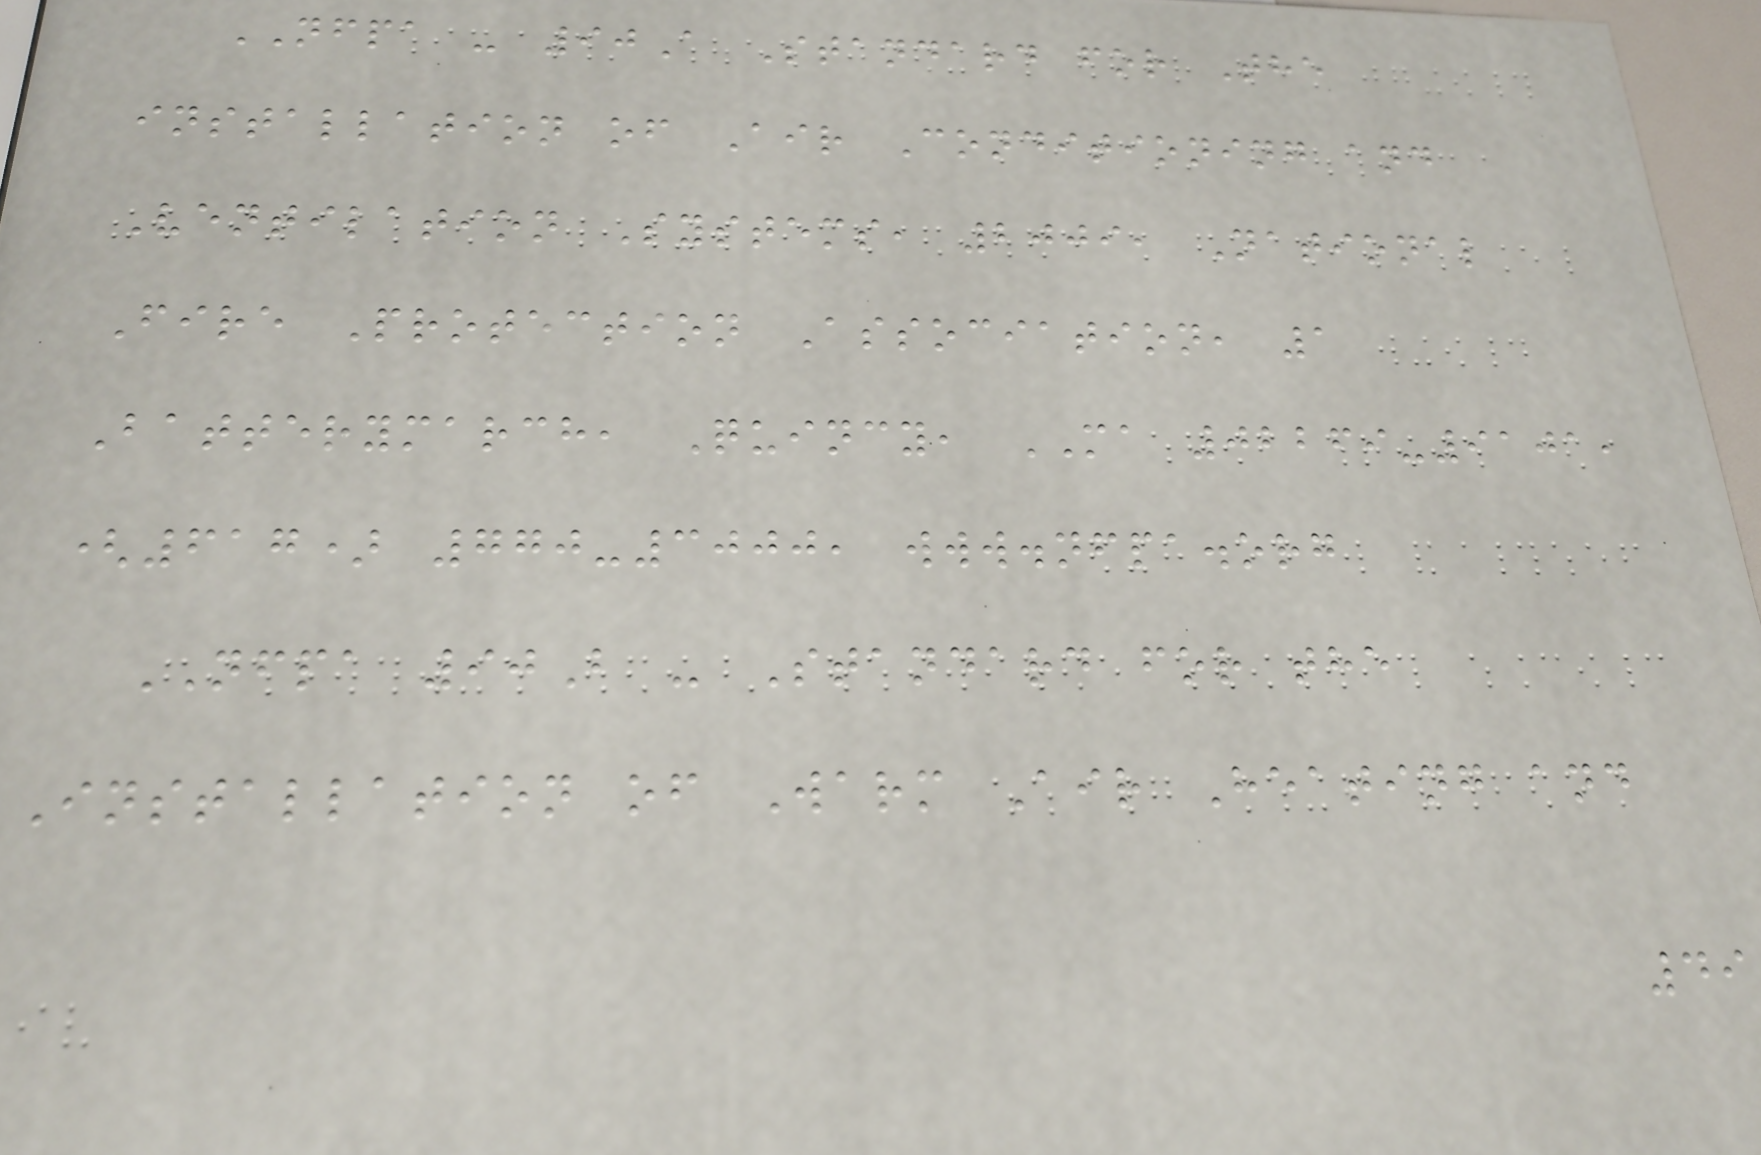NFPA - 90A Standard for The
installation of Air Conditioning and
Ventilation Systems, 2009, National
Fire Protection Association, 1
Batterymarch, Quincy, MA 02269-9101,
(617) 770-3000, www.nfpa.org
NFPA 90B - Standard for the
Installation of Warm Air Heating and
49
